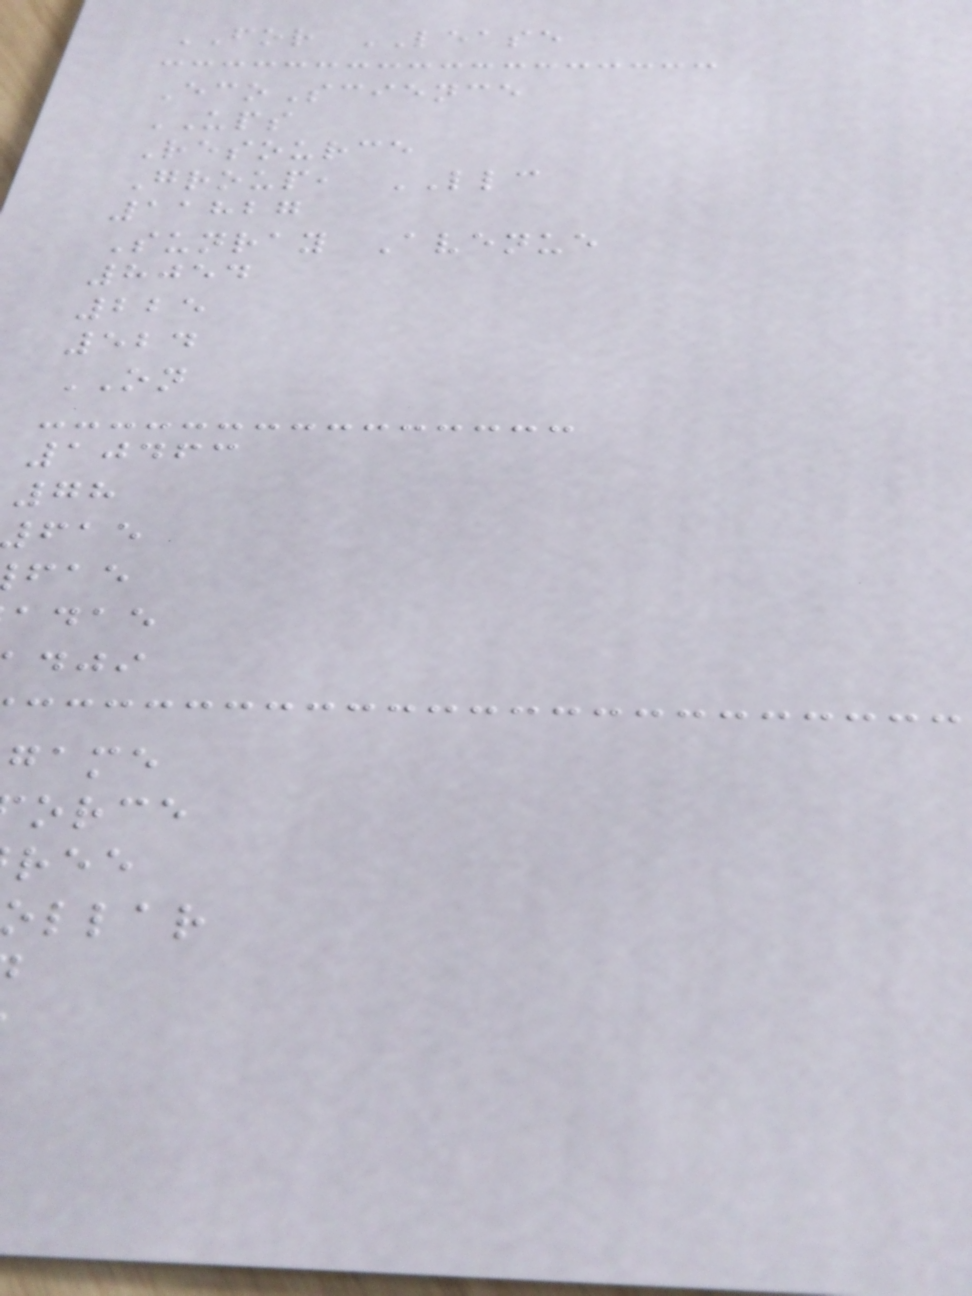FOR LEASE
EcoScience
UPS
Resource
Group, LLC
11827
Sunray Avenue
8054
225
524
ON
10463
78
adae
game
orce
ollar
